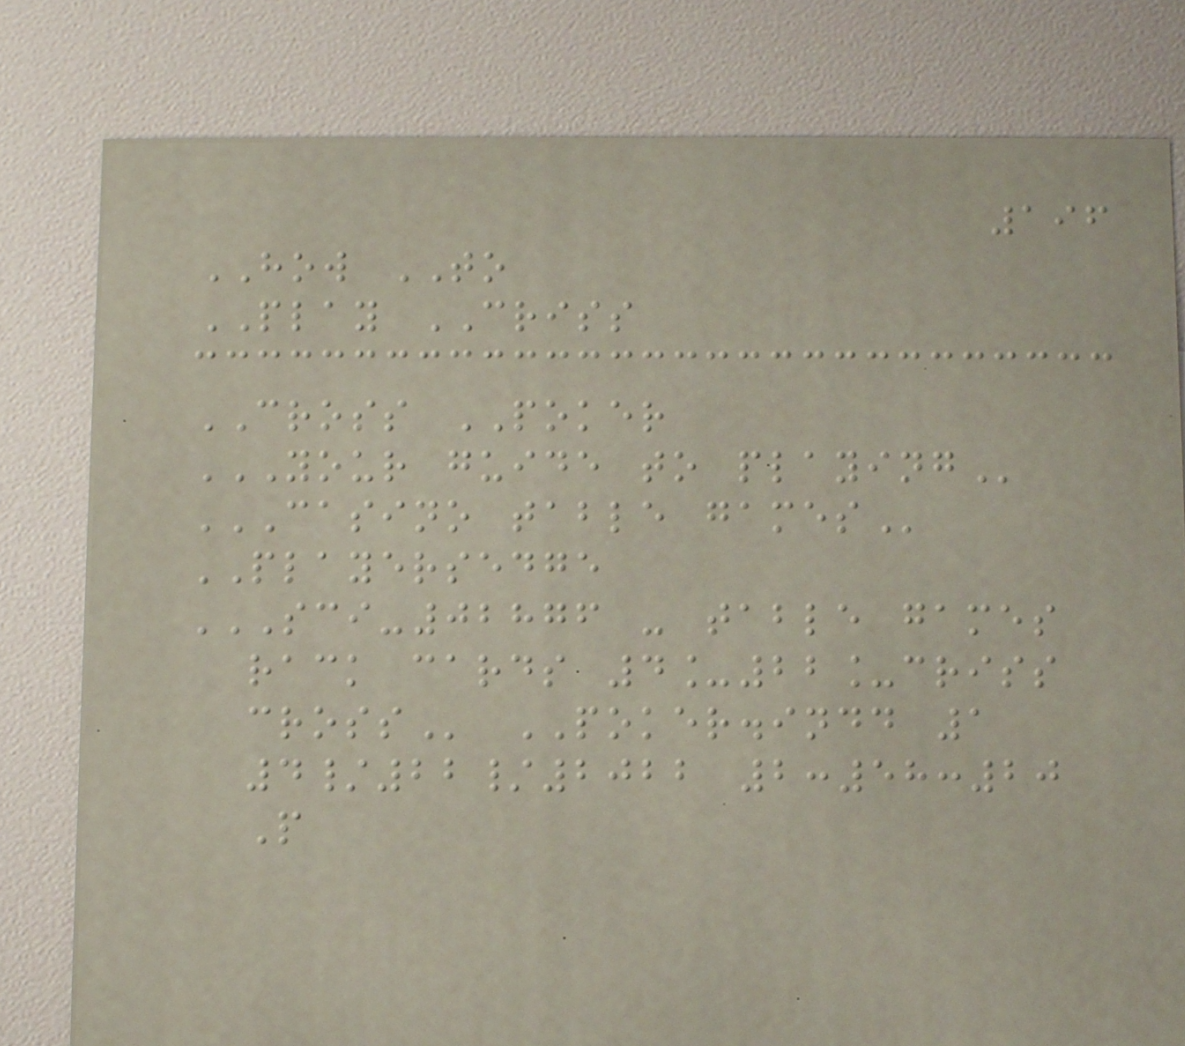196
HOW TO
PLAY CRISS
CROSS POKER
YOUR GUIDE TO PLAYING
CASINO TABLE GAMES
PLAYERSEDGE
SCI-02876 - TABLE GAMES
RACK CARDS 4_22_CRISS
CROSS POKER.indd 1
4/22/2022 2:58:20
P
